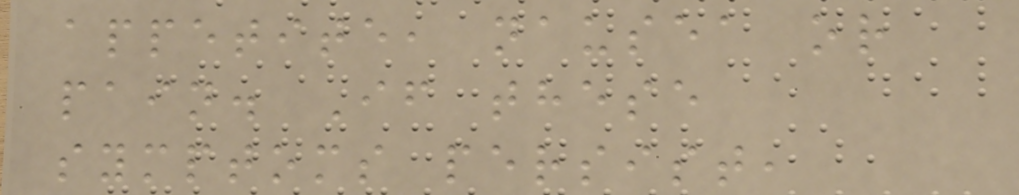appetite, nausea or
pain. If these
symptoms persist,
